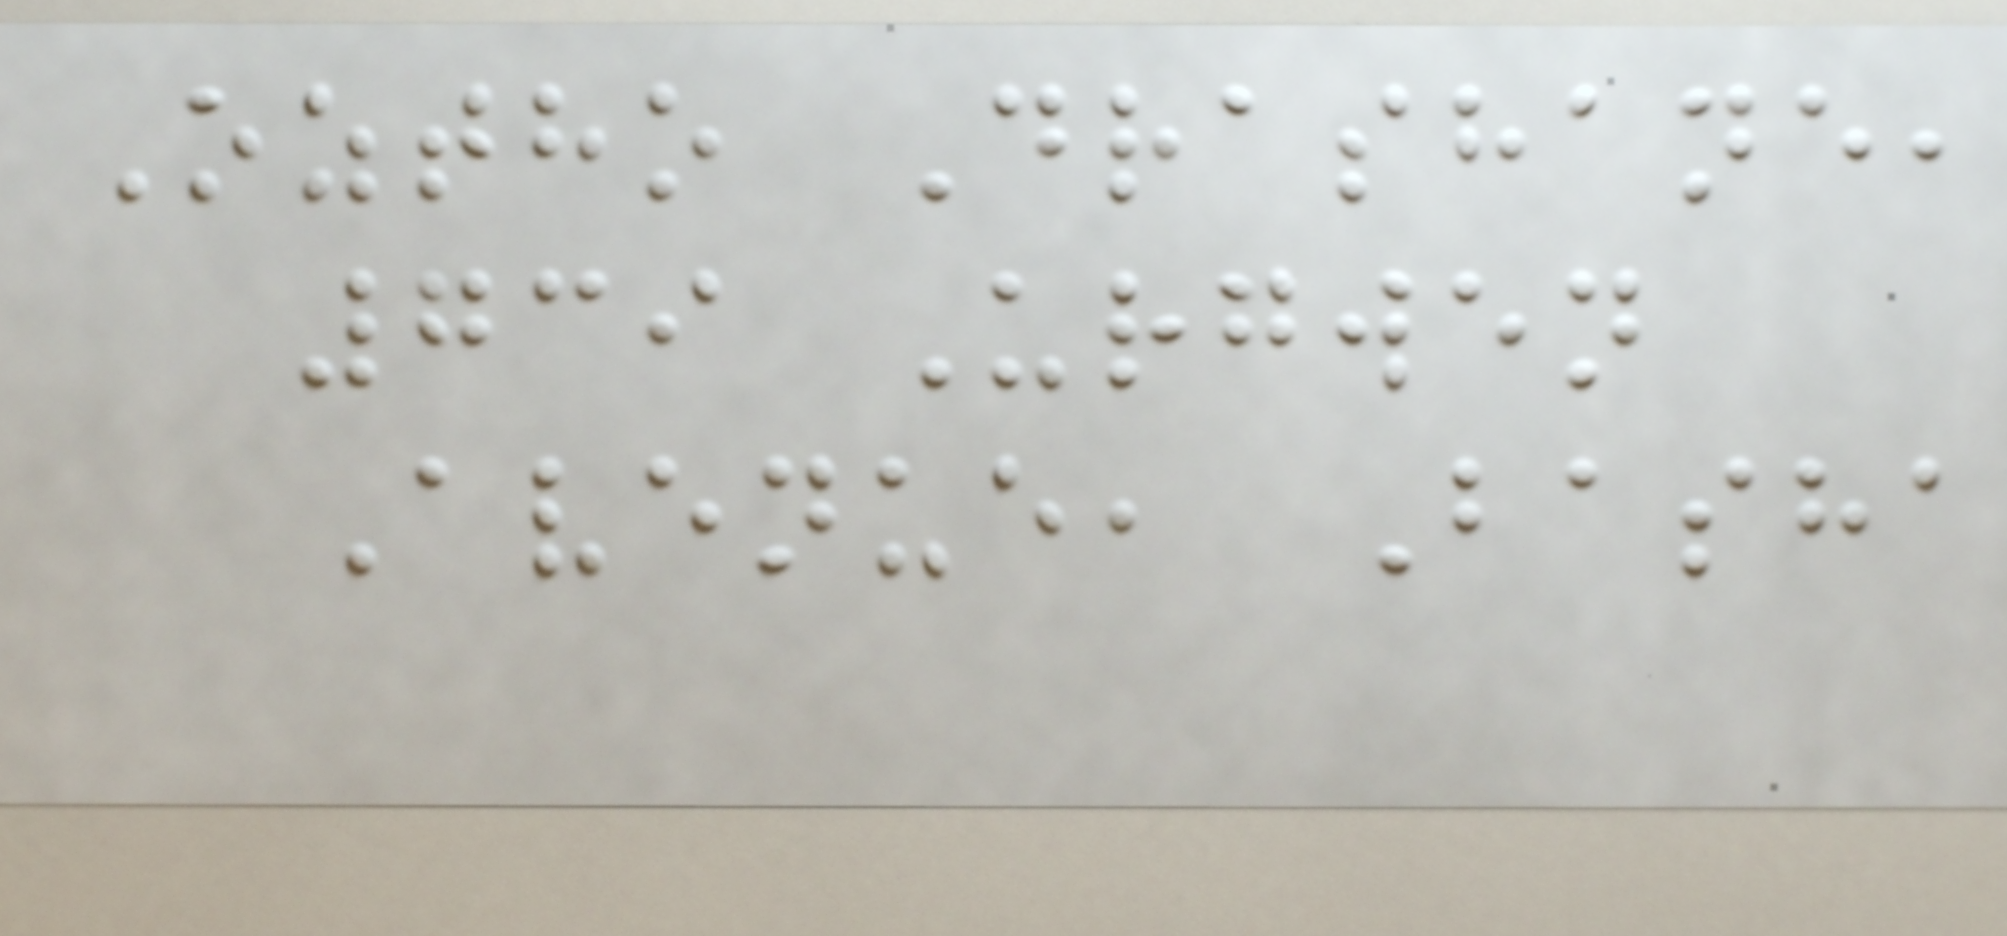Oztho Drashane,
739 Urgwen
Avenue, Basha
